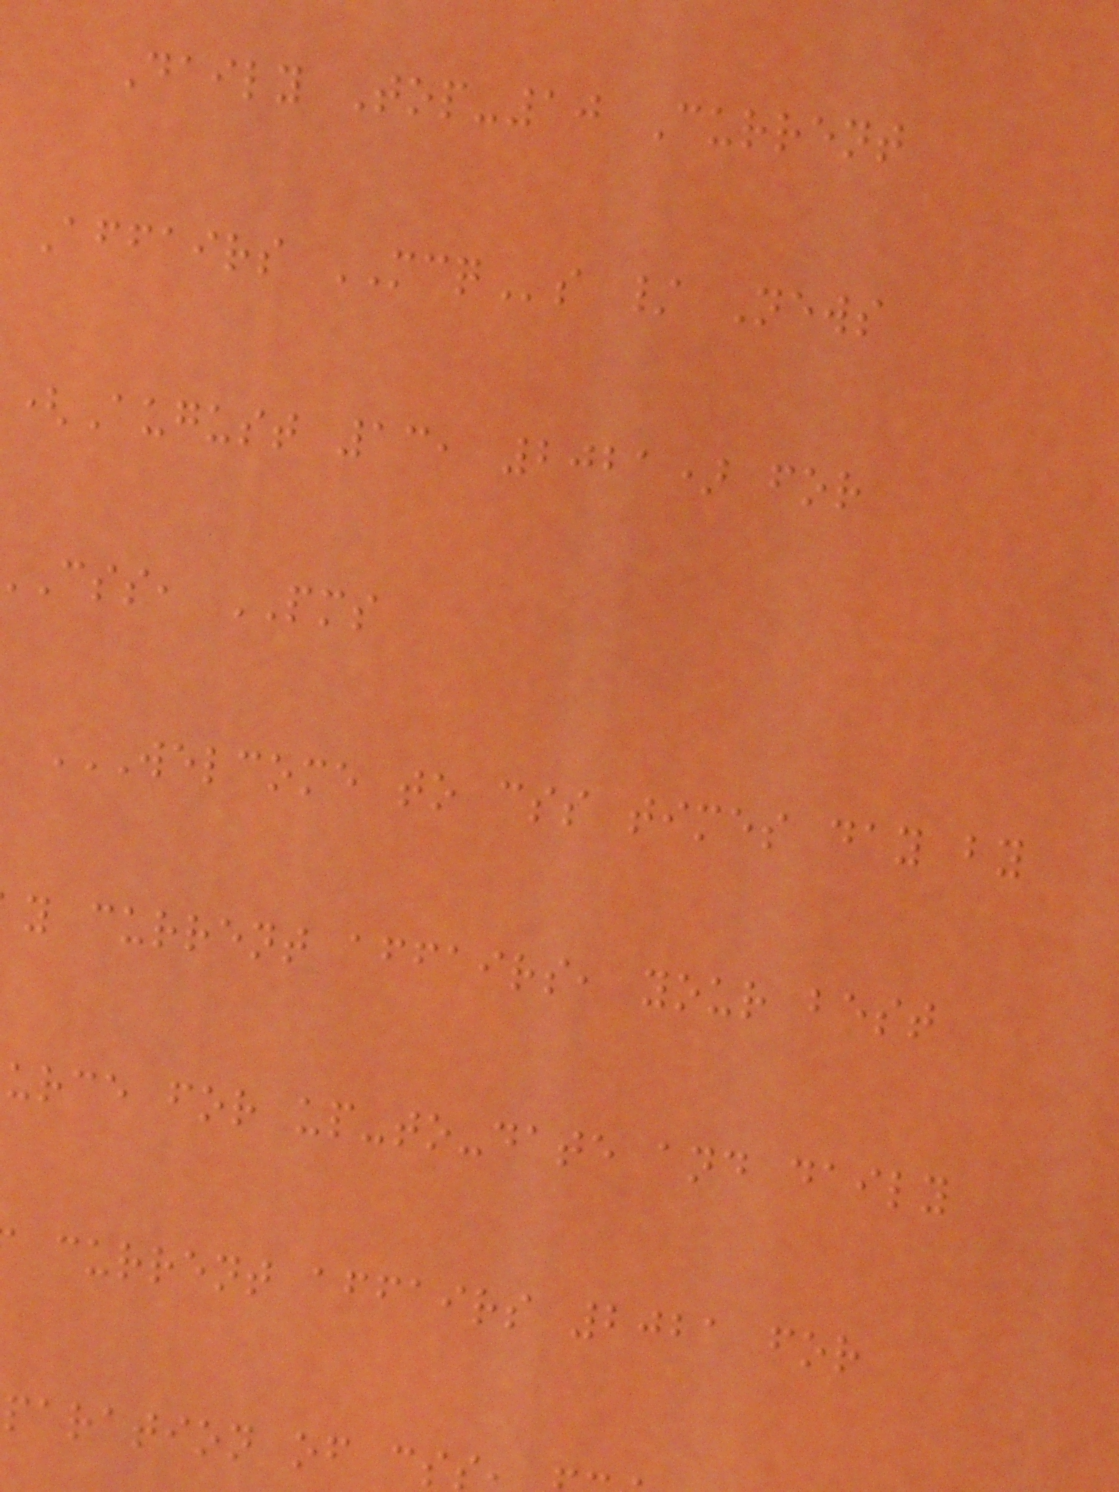Daily Top-10 Current
Affairs MCQs / News
(August 13, 2021) for
css, PMS
WELCOME TO CSS TIMES DAY BY
y current affairs, your best
urce for up-to-date and daily
current affairs 2021 for
paration of
